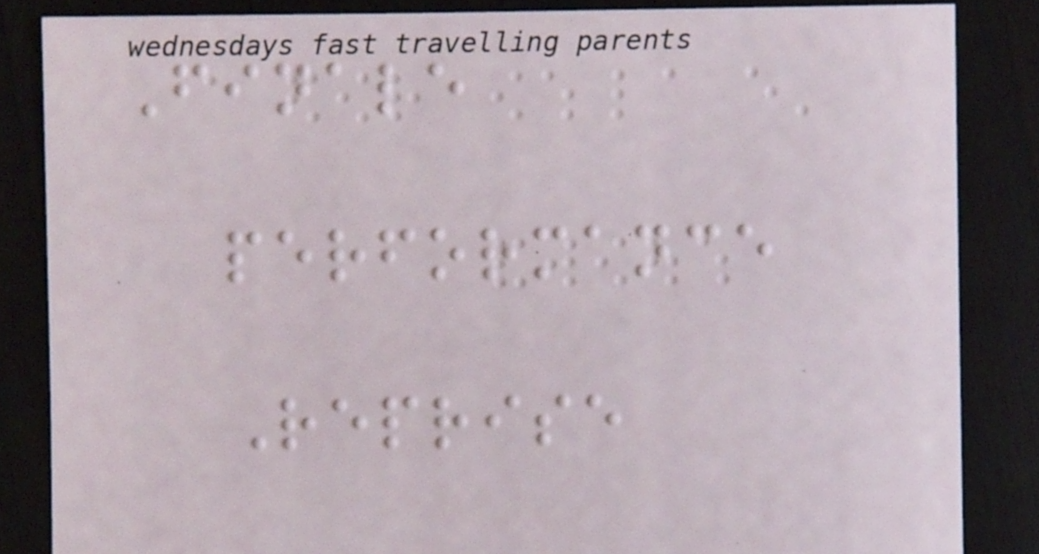Finale
performance
Reprise
